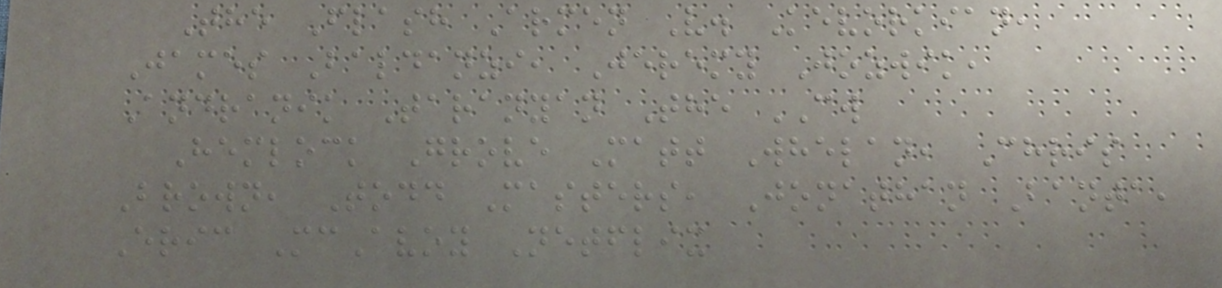The Flash Armen V. Kevorkian,
James Baldanzi, Jeremy Jozwik,
Andranik Taranyan The CW
Hemlock Grove Matt Whelan, Chris
Brown, Todd Masters, Jonathan Banta,
Eric McAvoy Netflix
